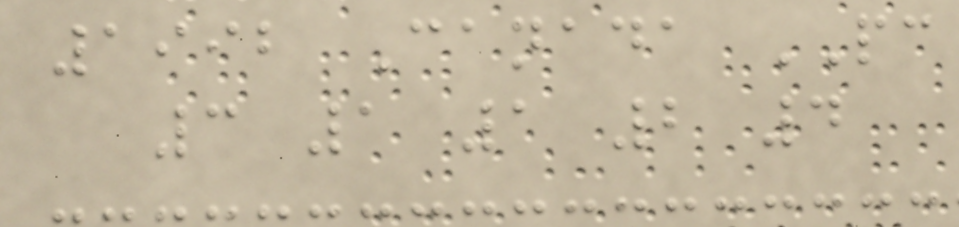1992 Canada PC
3 1 1 2 4
